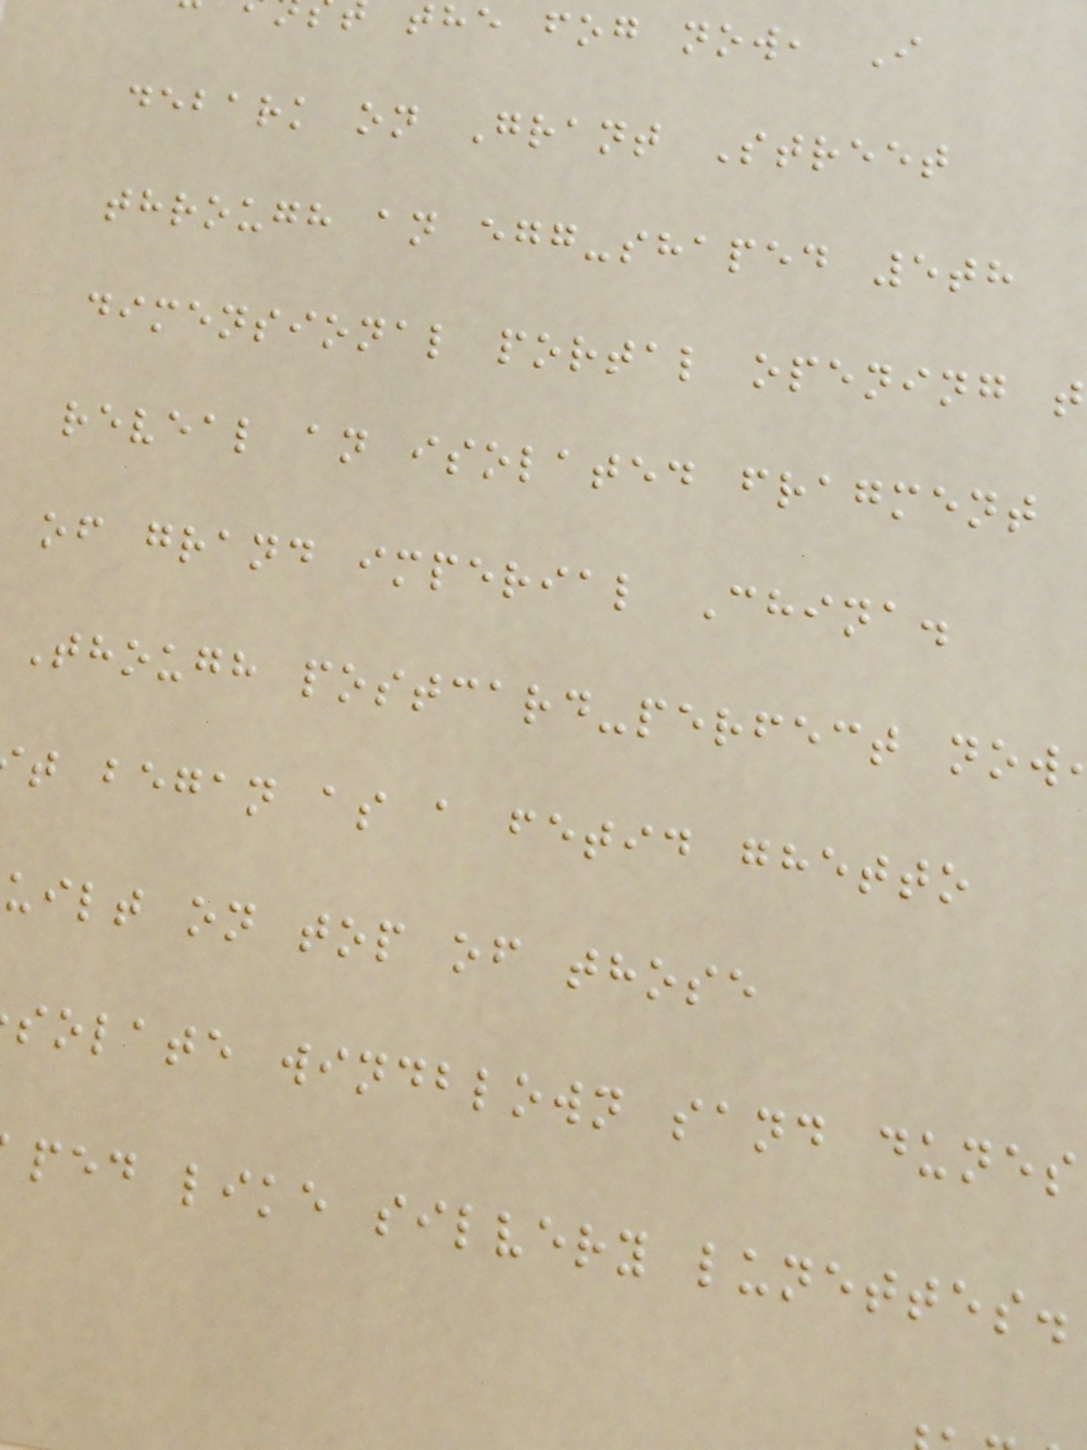the fog now, I
debark on Grant Street
through an egg-shaped 5th
dimensional portal opening t
reveal an isolated fragment
of grand imperial China.
Though postcard-perfect now
t began as a fetid ghetto
uilt on top of those
solate windblown sand dunes
ped like silvery lunettes.
